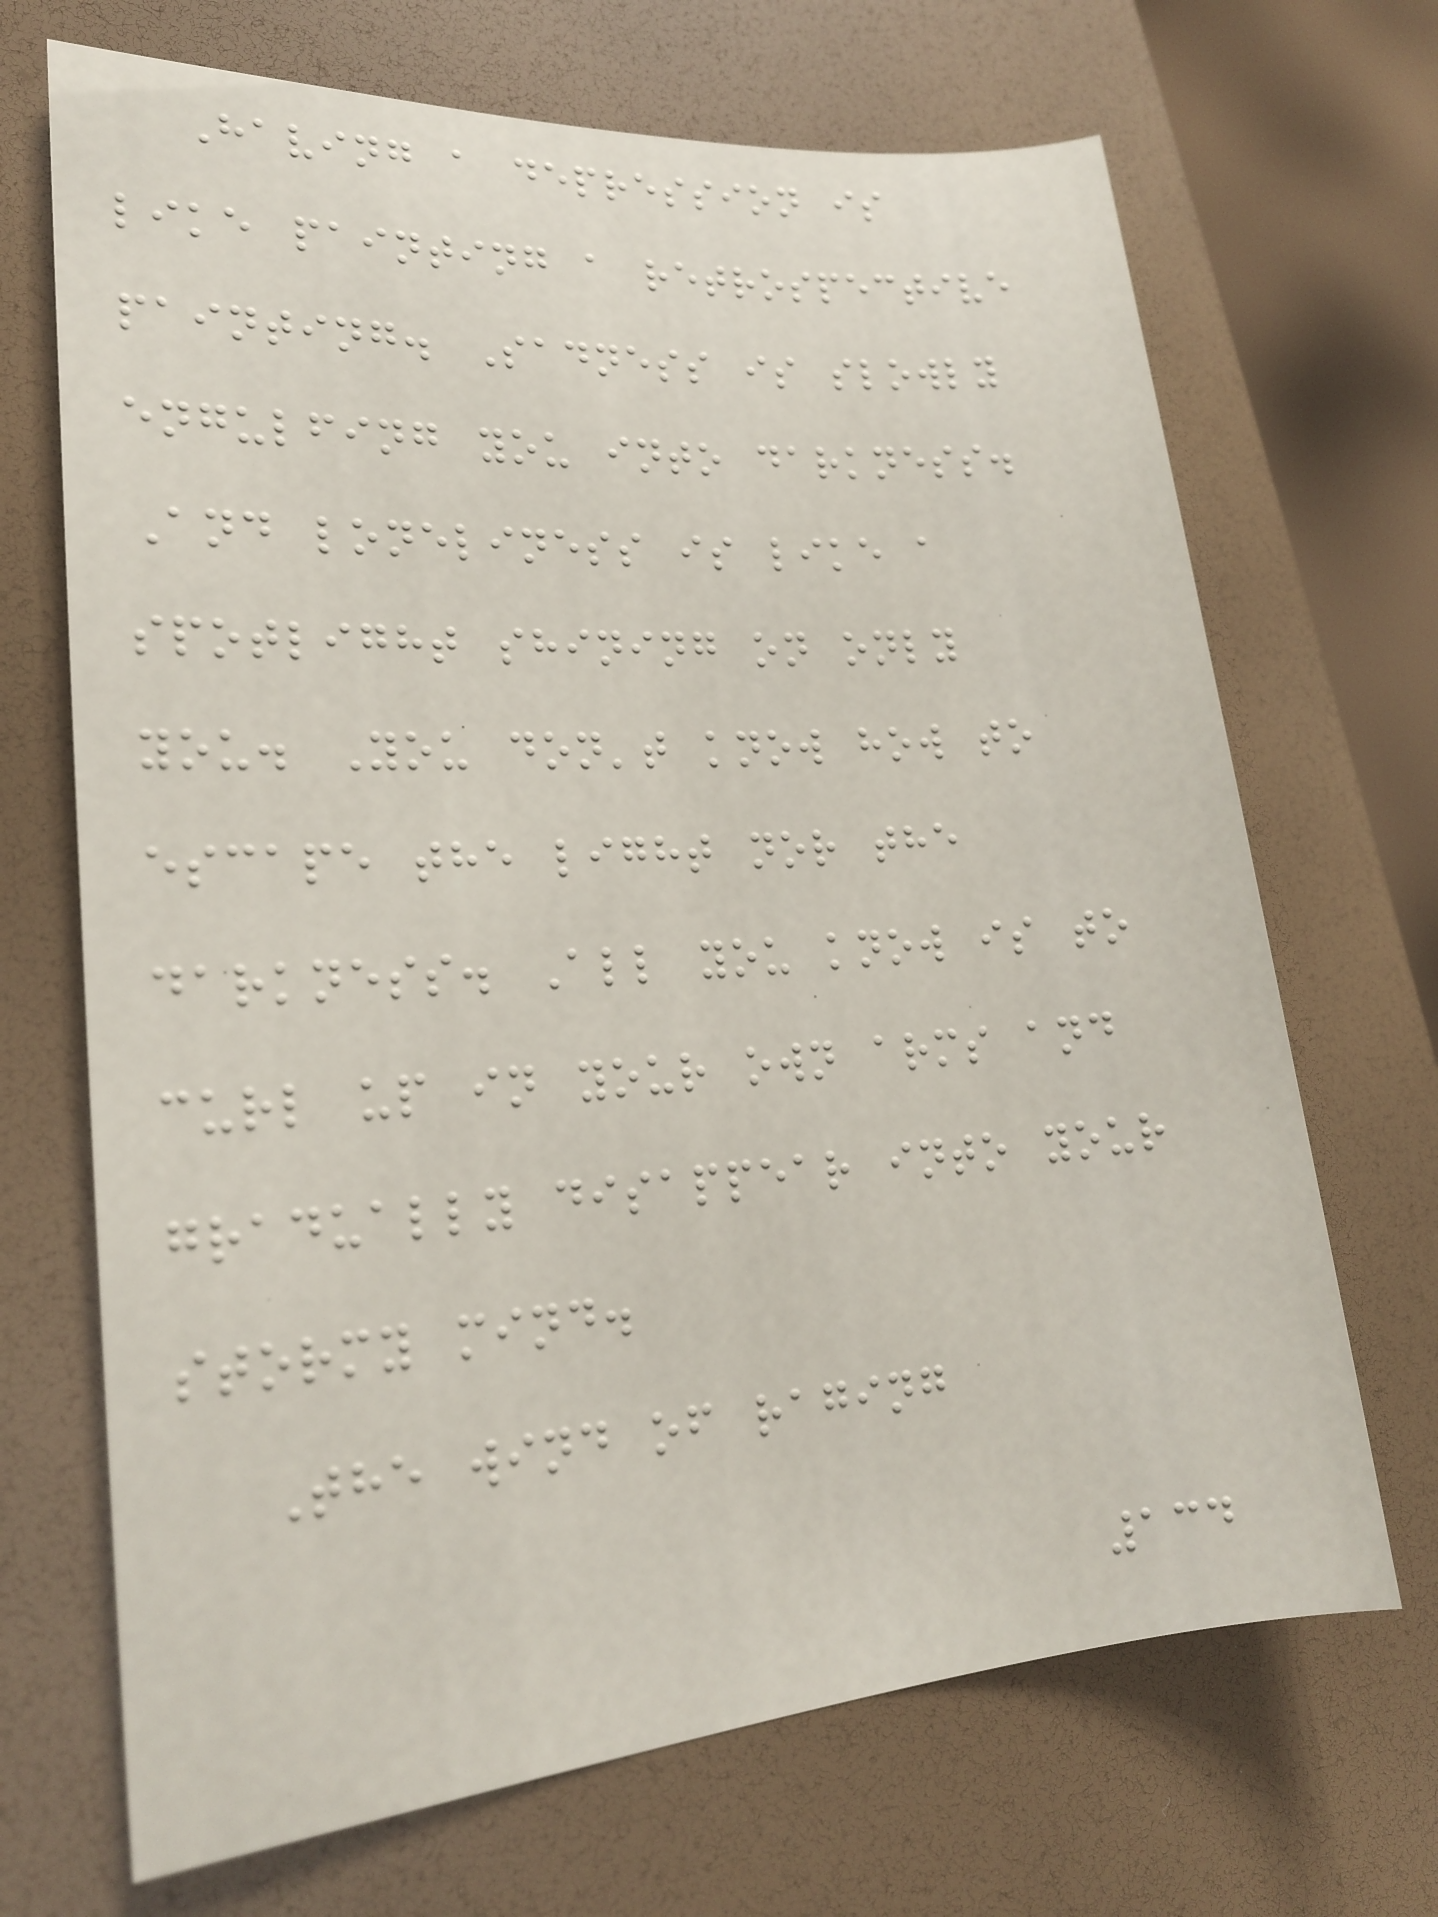Having a depression is
like painting a retrospective
painting. Sadness is slowly
engulfing you into darkness.
And loneliness is like a
spotlight shining on only
you. You don't know how to
escape the light nor the
darkness. All you know is to
curl up in your own arms and
gradually disappear into your
stormy mind.
The wind of raging
134
